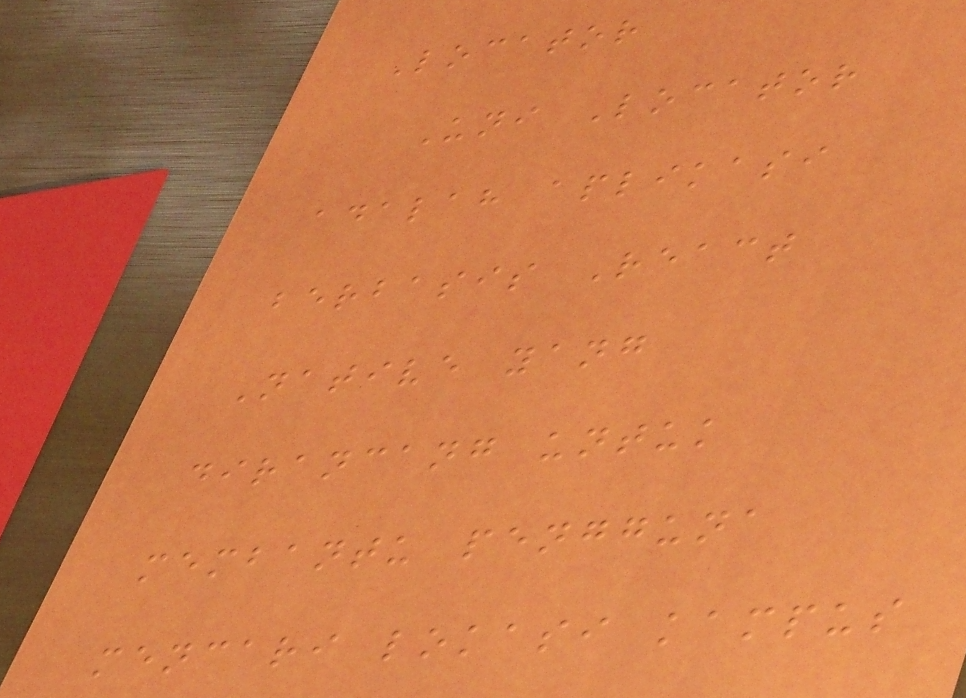Locator
Uni Locator
adalah aplikasi
berbasis React
Native yang
dirancang untuk
membantu pengguna
mencari lokasi kampus
